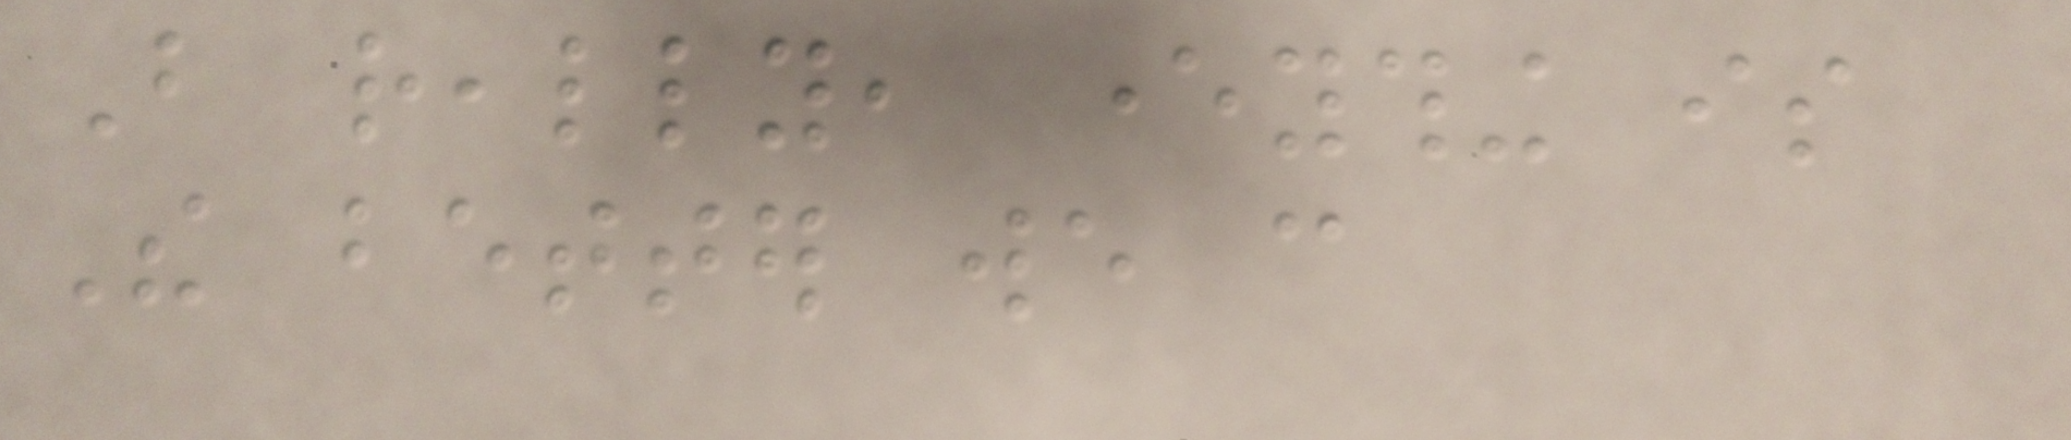But really, everything is
The better we can
